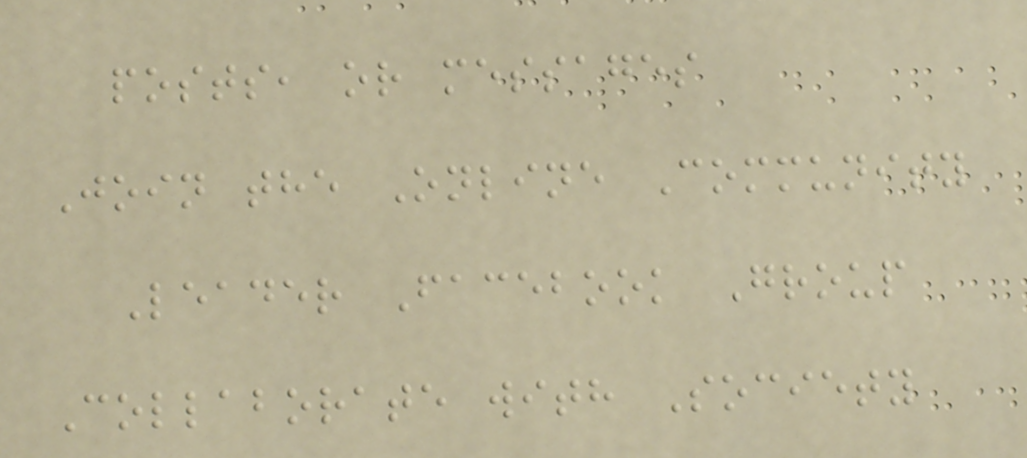posts, or messages
Join the Online Community
Leader Facebook Group
Collaborate with Society
